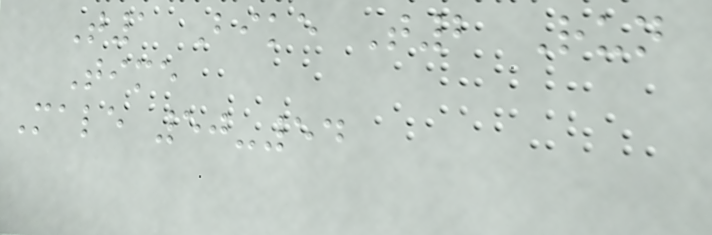T1 Bike T2 Run
Time
Male 50-54
